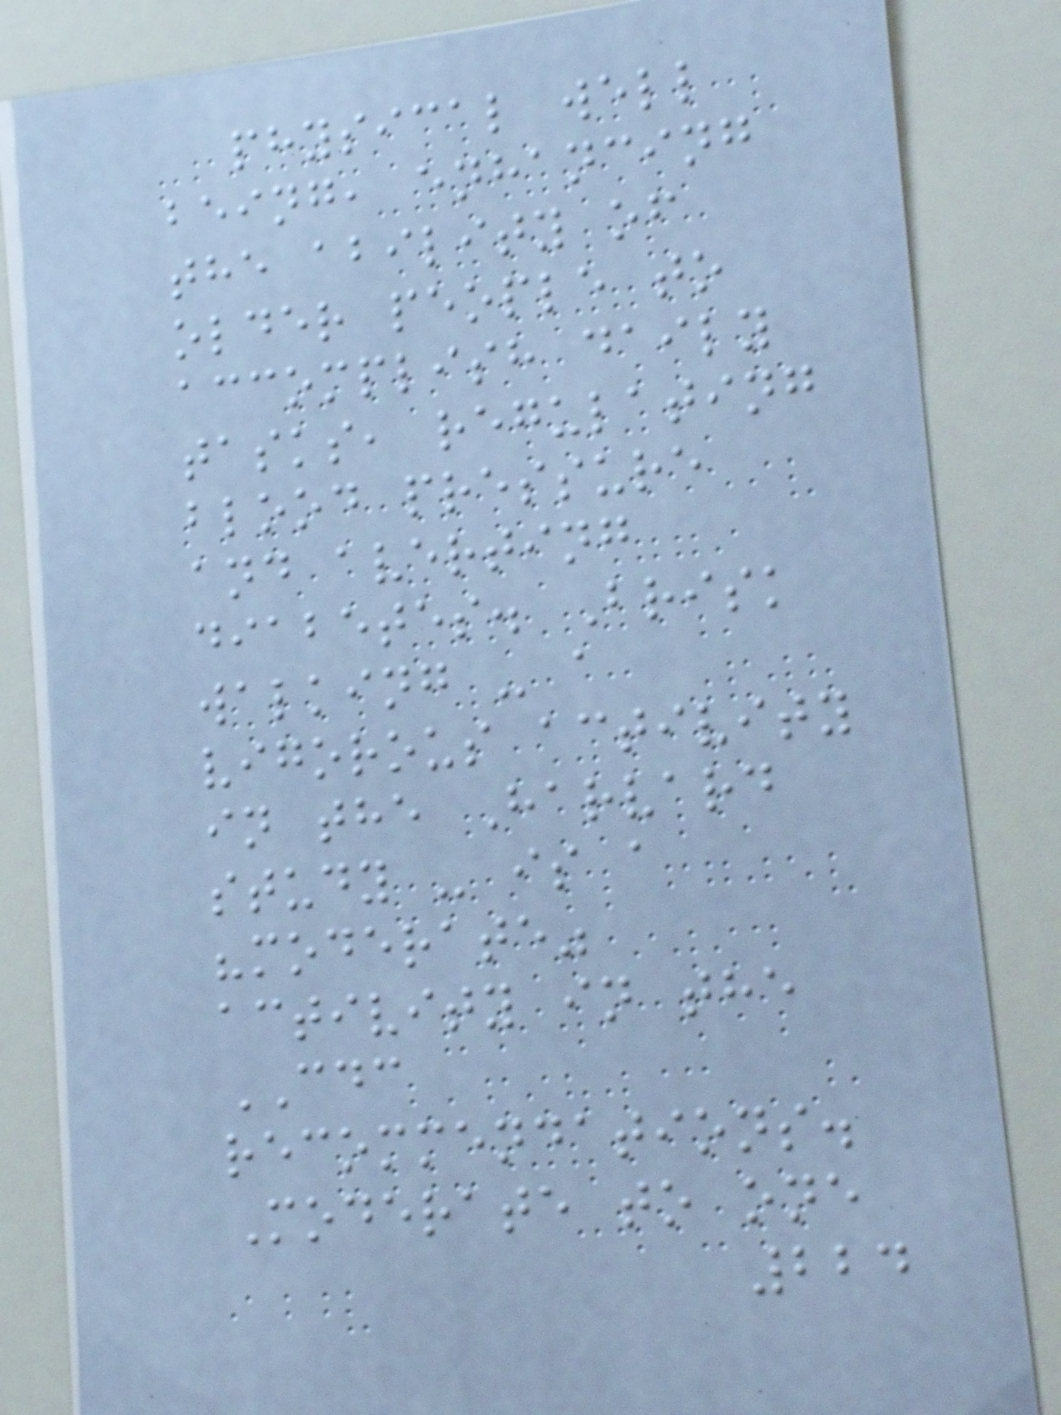physical well
being, enhancing
the ability of
older people to
accomplish daily
tasks, regulating
blood pressure
and averting
diabetes. Brisk
walking - a
vigorous activity
in the Harvard
study - is a
"moderate"
activity in the
CDC
recommendations.
Moderate to one
224
